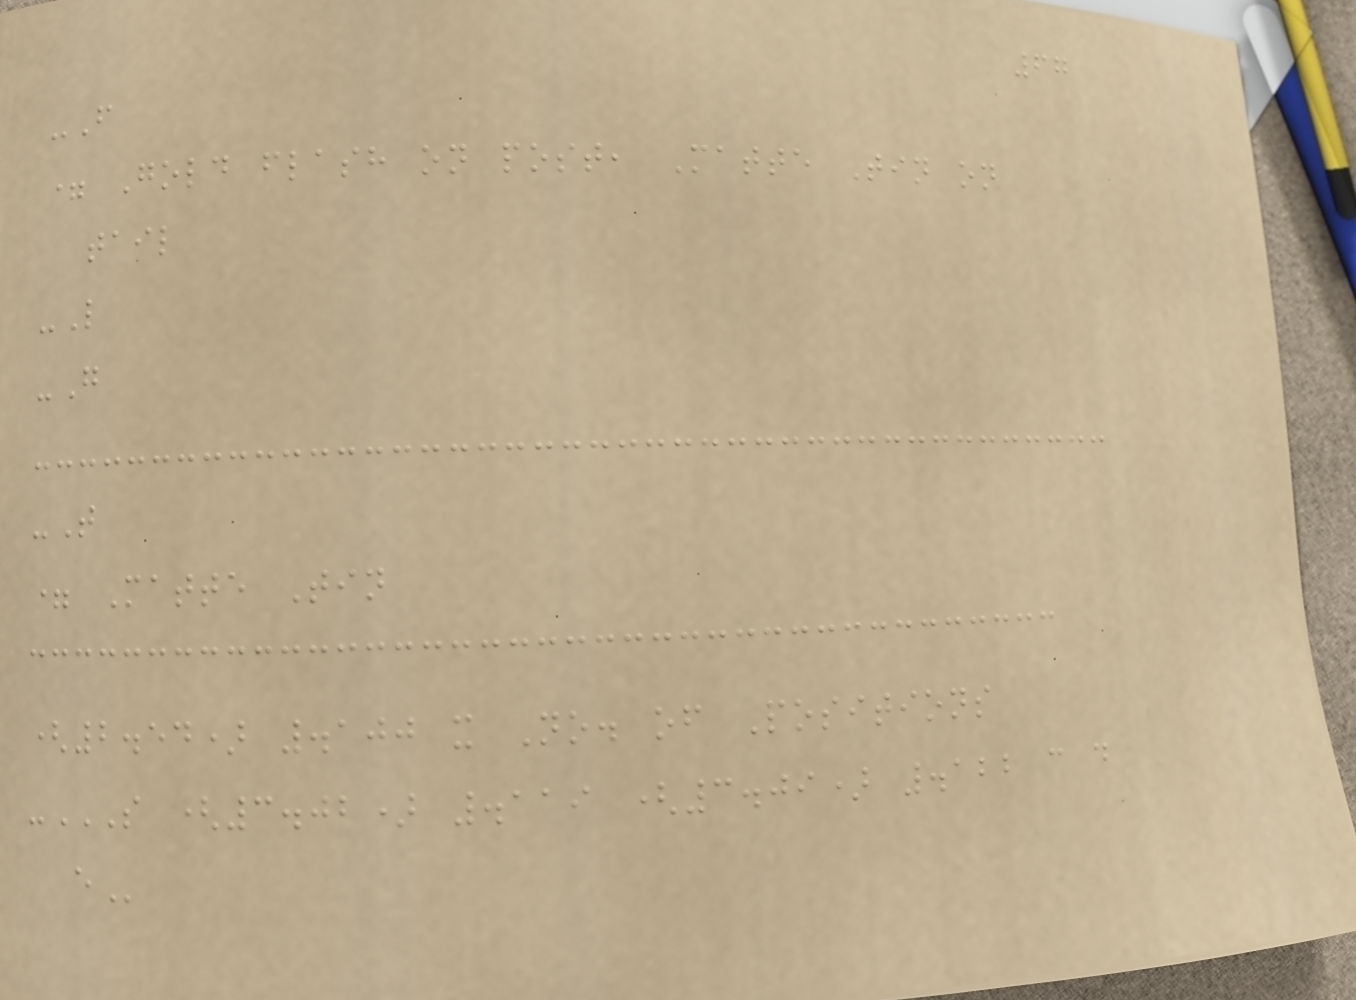67
-F
= Gold flash on post, Matte Tin on
tail
-L
-G
-T
= Matte Tin
(2.54) .100 x No. of Positions
-S (3.02) .119 (3.09) .122 C D
E
